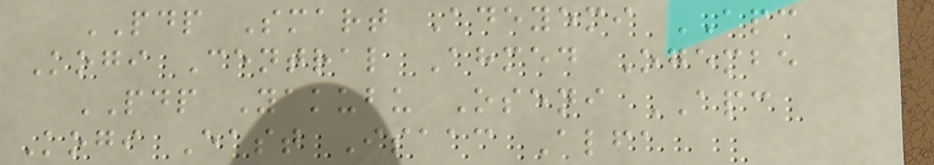PDP Smart Adeyemi APC
Kogi Central Ahmed Ogembe
PDP Yakubu Oseni APC
Kogi East Isaac Alfa
